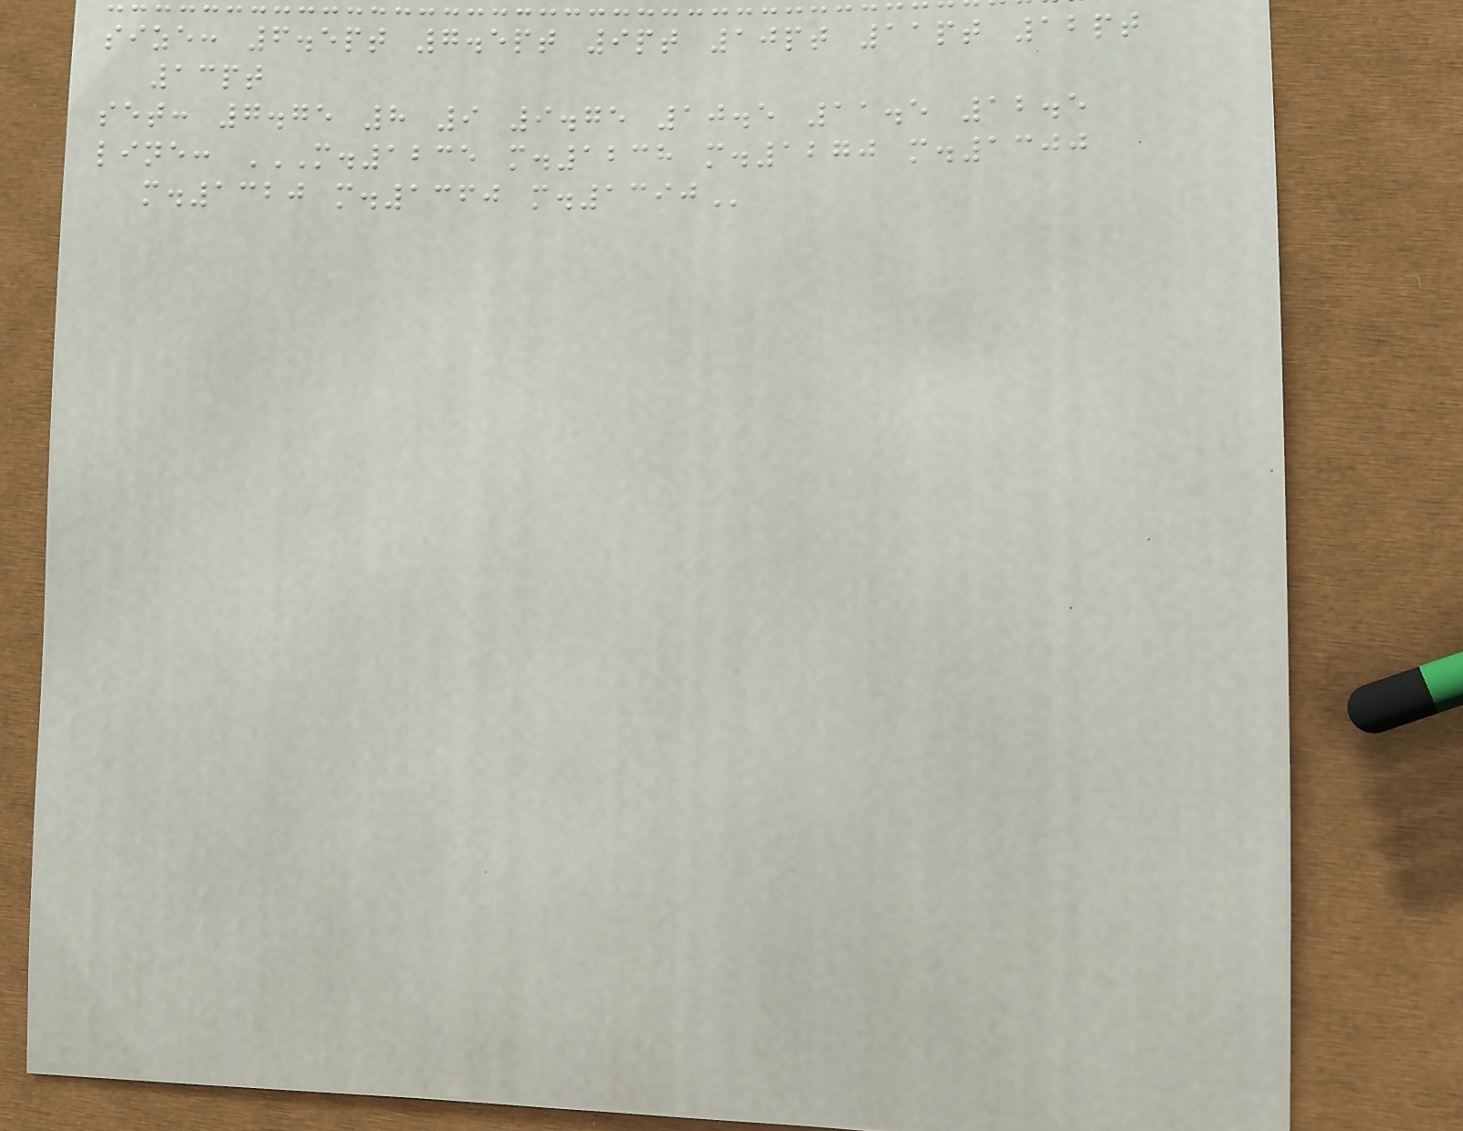size: 6.5pt 7.5pt 9pt 10pt 11pt 12pt
13pt
set: 7.75 8 9 9.75 10.5 11.5 12.5
line: M.1235 M.1238 M.1270 M.1300
M.1320 M.1360 M.1390
